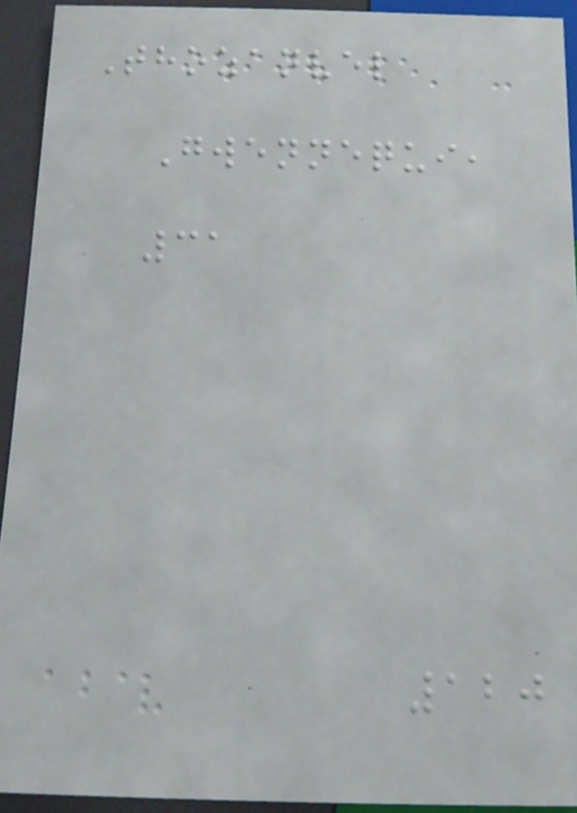Thozanvel
Gwennequi,
31
120
